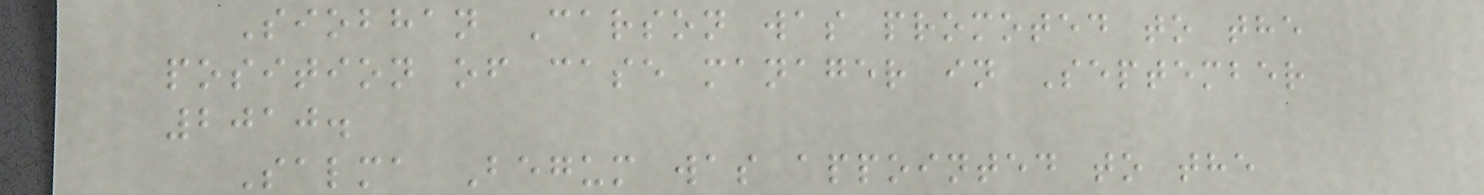Siobhan Carson was promoted to the
position of case manager in September
2010.
Salma Begum was appointed to the
